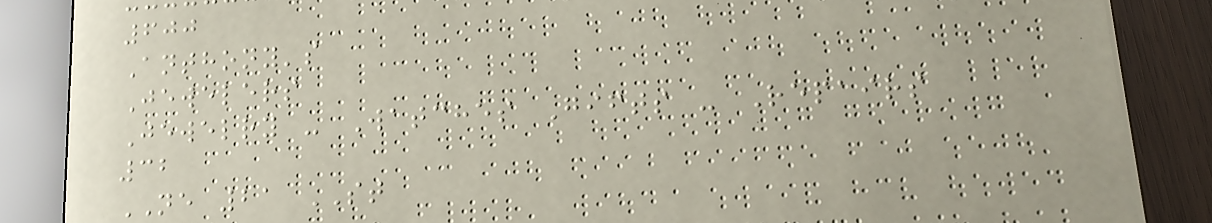600
Anthony's
Jewelers
Jewelry - Watches Gifts - Repairs
32
NE 21 ST
